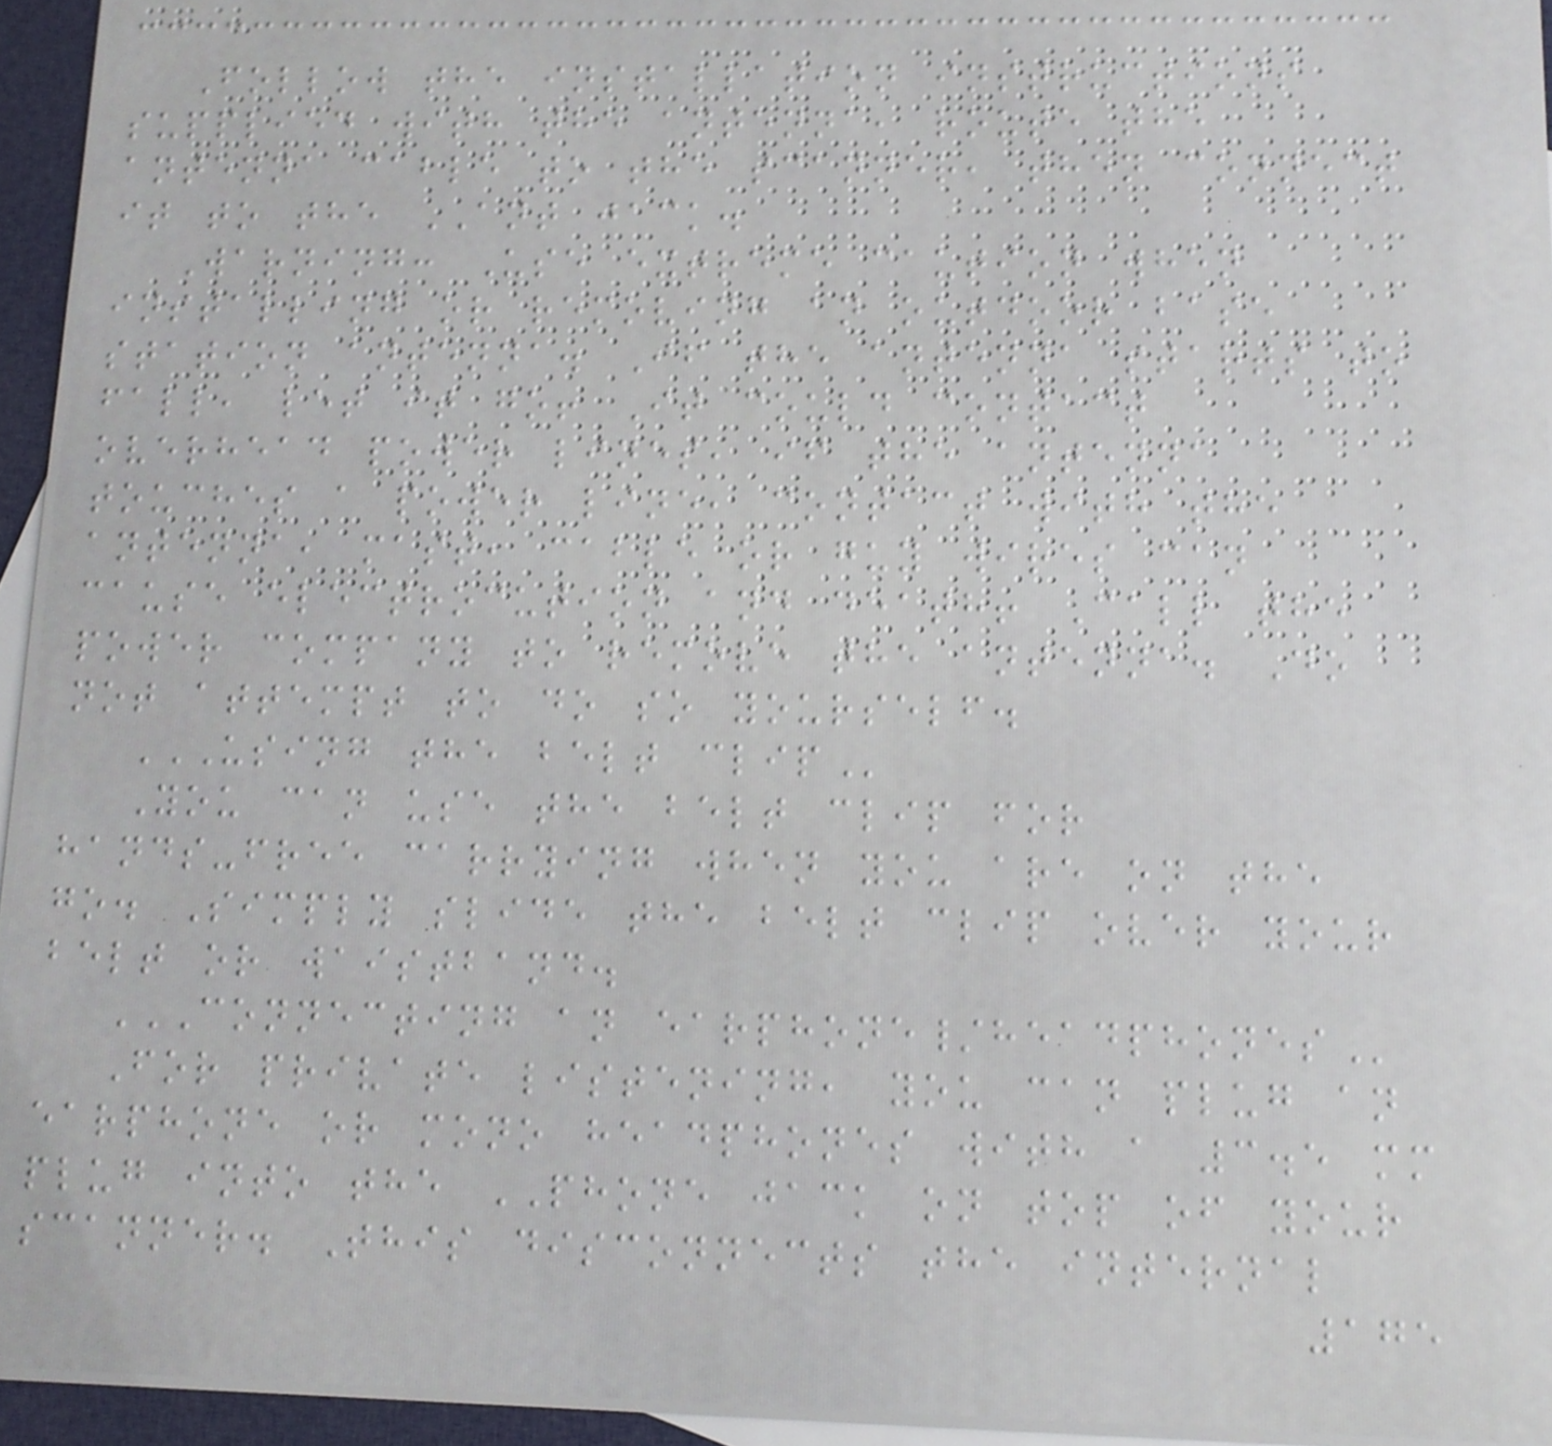Follow the installation instructions
supplied with the antenna, route the
antenna cable to the scanner, then connect
it to the ANT jack.
Warning: Use extreme caution when
installing or removing an outdoor base
station antenna. If the antenna starts to
fall, let it go! It could contact
overhead power lines, if the antenna
touches a power line, contact with the
antenna, mast, cable or guy wires can
cause electrocution and death! Call the
power company to remove the antenna. Do
not attempt to do so yourself.
USING THE BELT CLIP
You can use the belt clip for
hands-free carrying when you are on the
go. Simply slide the belt clip over your
belt or waistband.
CONNECTING AN EARPHONE/HEADPHONES
For private listening, you can plug an
earphone or mono headphones with a 3.5 mm
plug into the PHONE jack on top of your
scanner. This disconnects the internal
175
